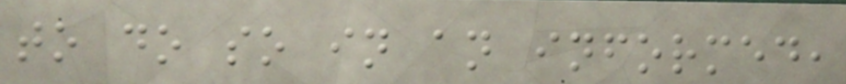to do so in an informed,
